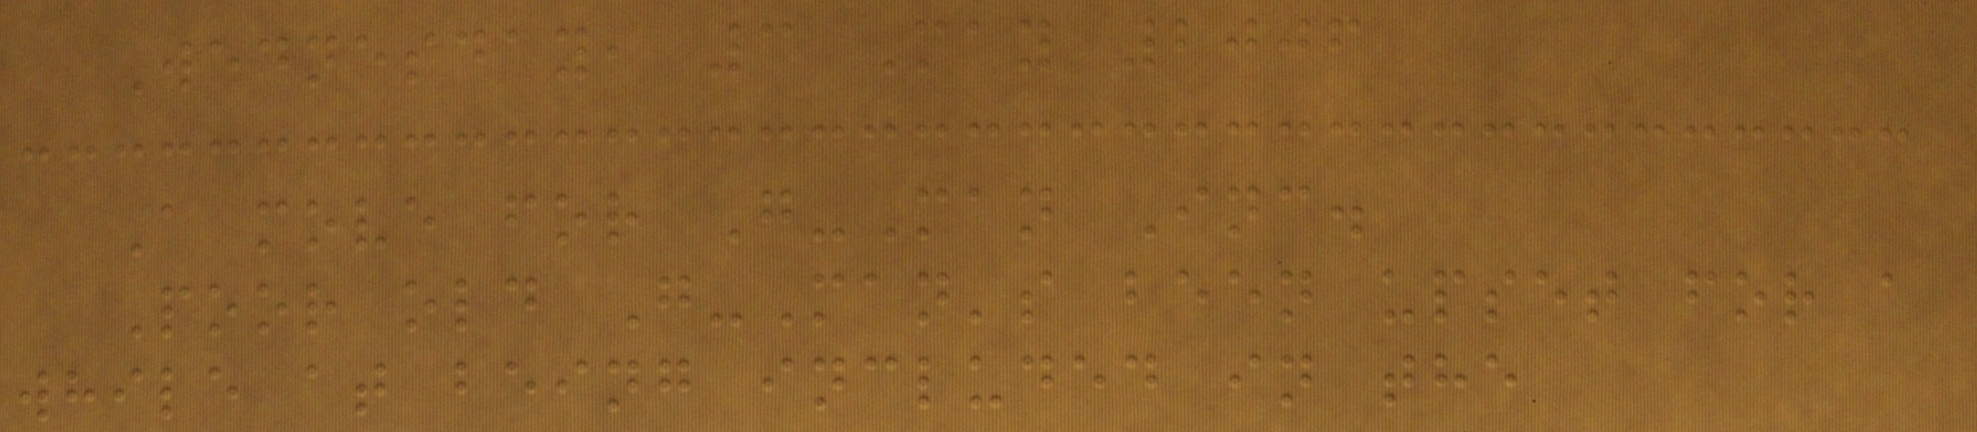Wednesday, 3 May 2006
A move for G-Man Inc.
Poor old G-Man's been upset for a
while at being included in the
